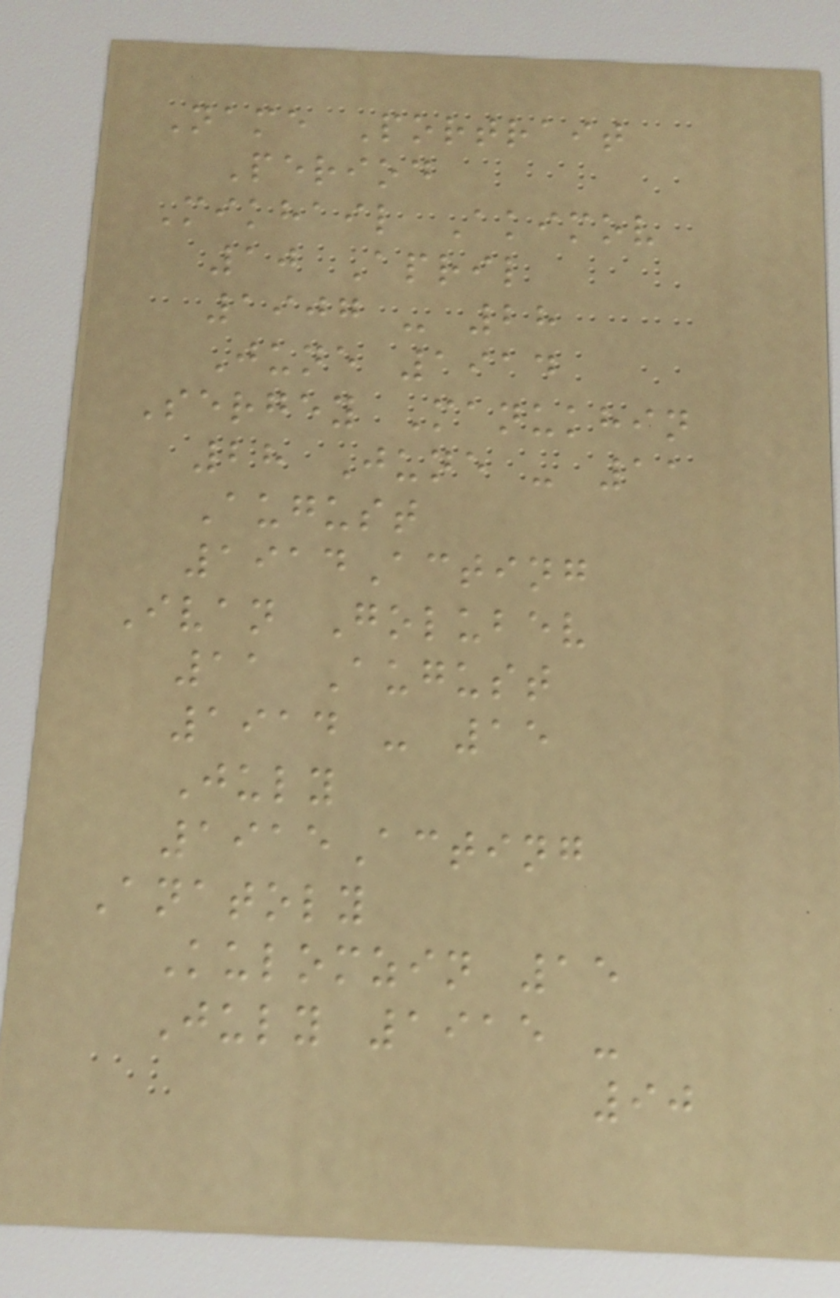Name Portrait
Period
Mikhail Akimov
10 April
1907 - 28
June 1914
Sergey Manukhin
28 June - 11
August
1914Acting
Ivan Golubev
11 August
1914 - 15
July
1915Acting
Anatoly
Kulomzin 15
July 1915 -
90
